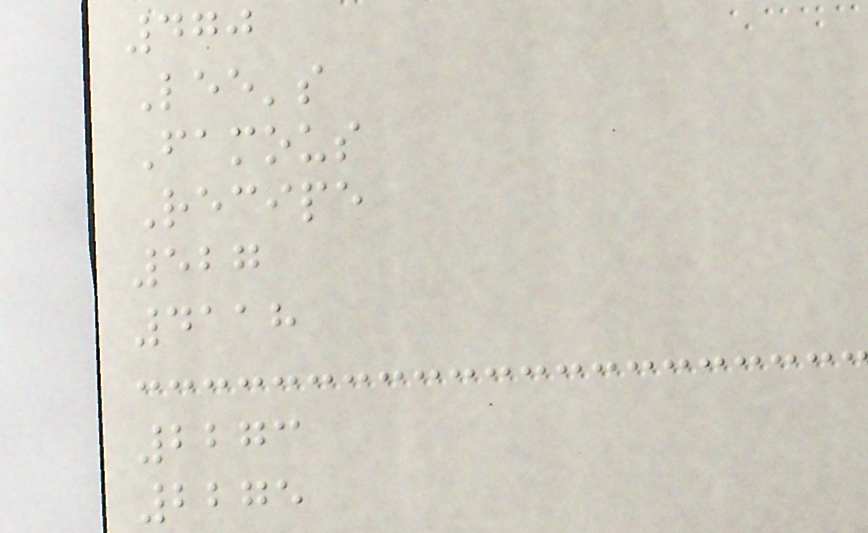470
Lee's
Famous
Recipe
527
4118
2273
2275
